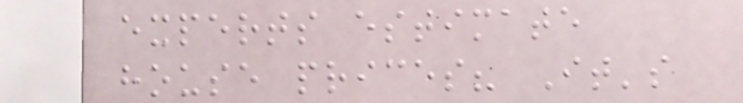experts estimate
house prices? It's
